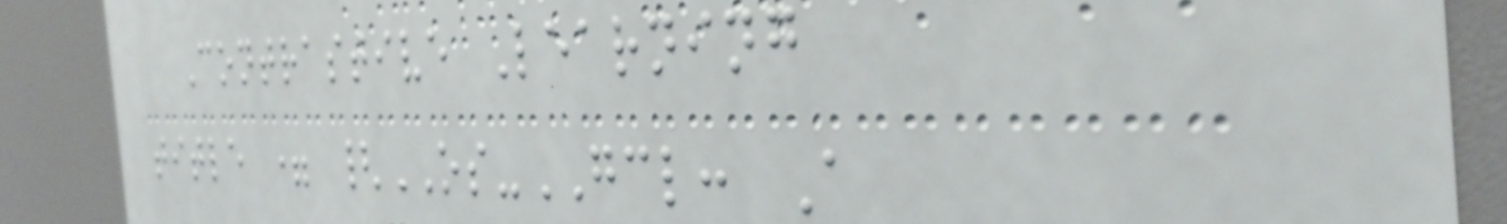Contrastive Learning
title = {OS-GCL: A
